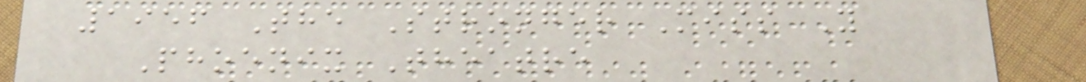1956 The Stronger Miss Y
Phoenix Theatre
